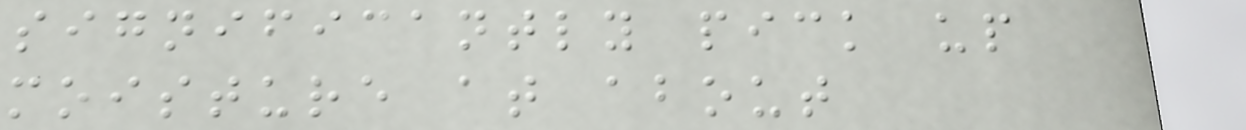significantly pick up
moisture at about
